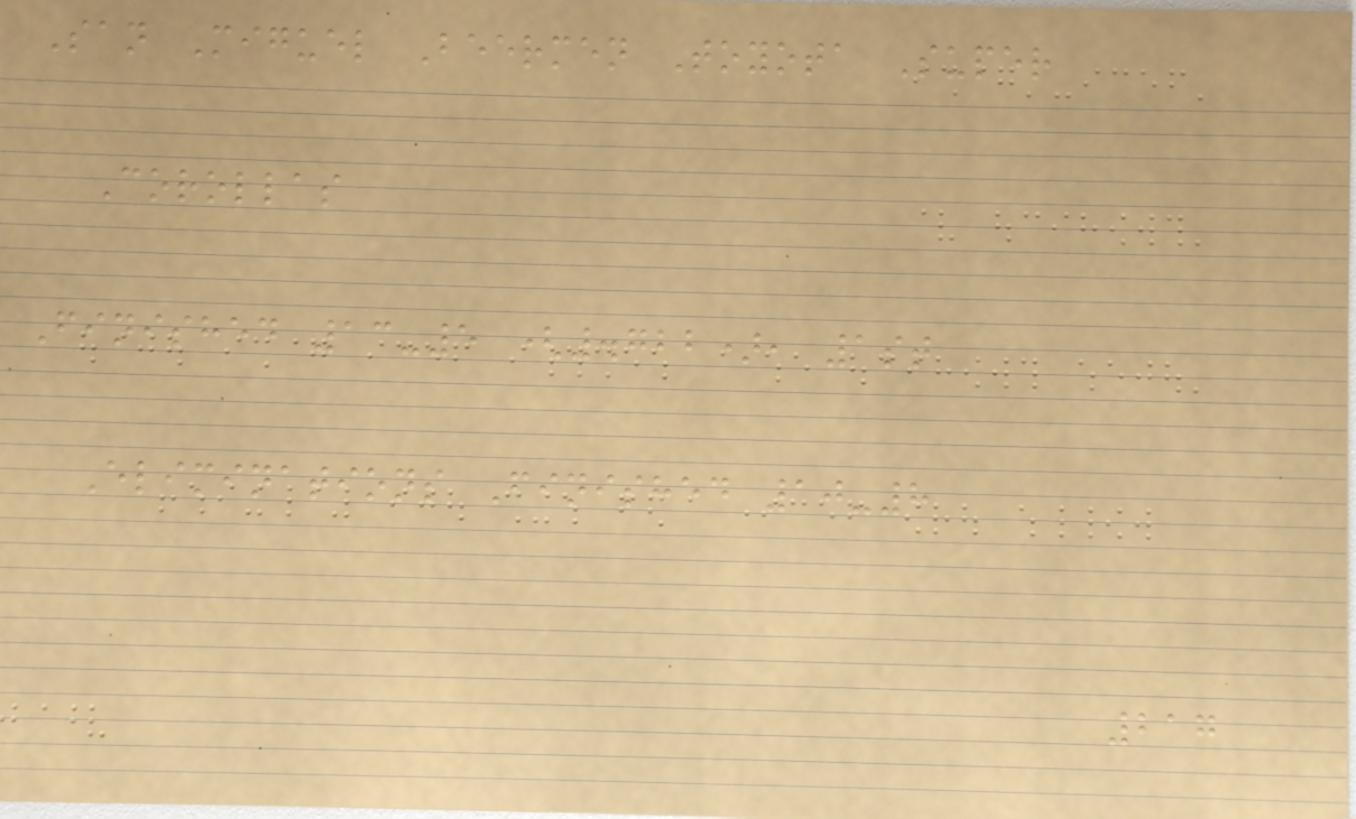San Miguel Beermen Toyota Super
Corollas
Finished 13-5 (.722), 1st
Eliminations Finished 10-8
217
